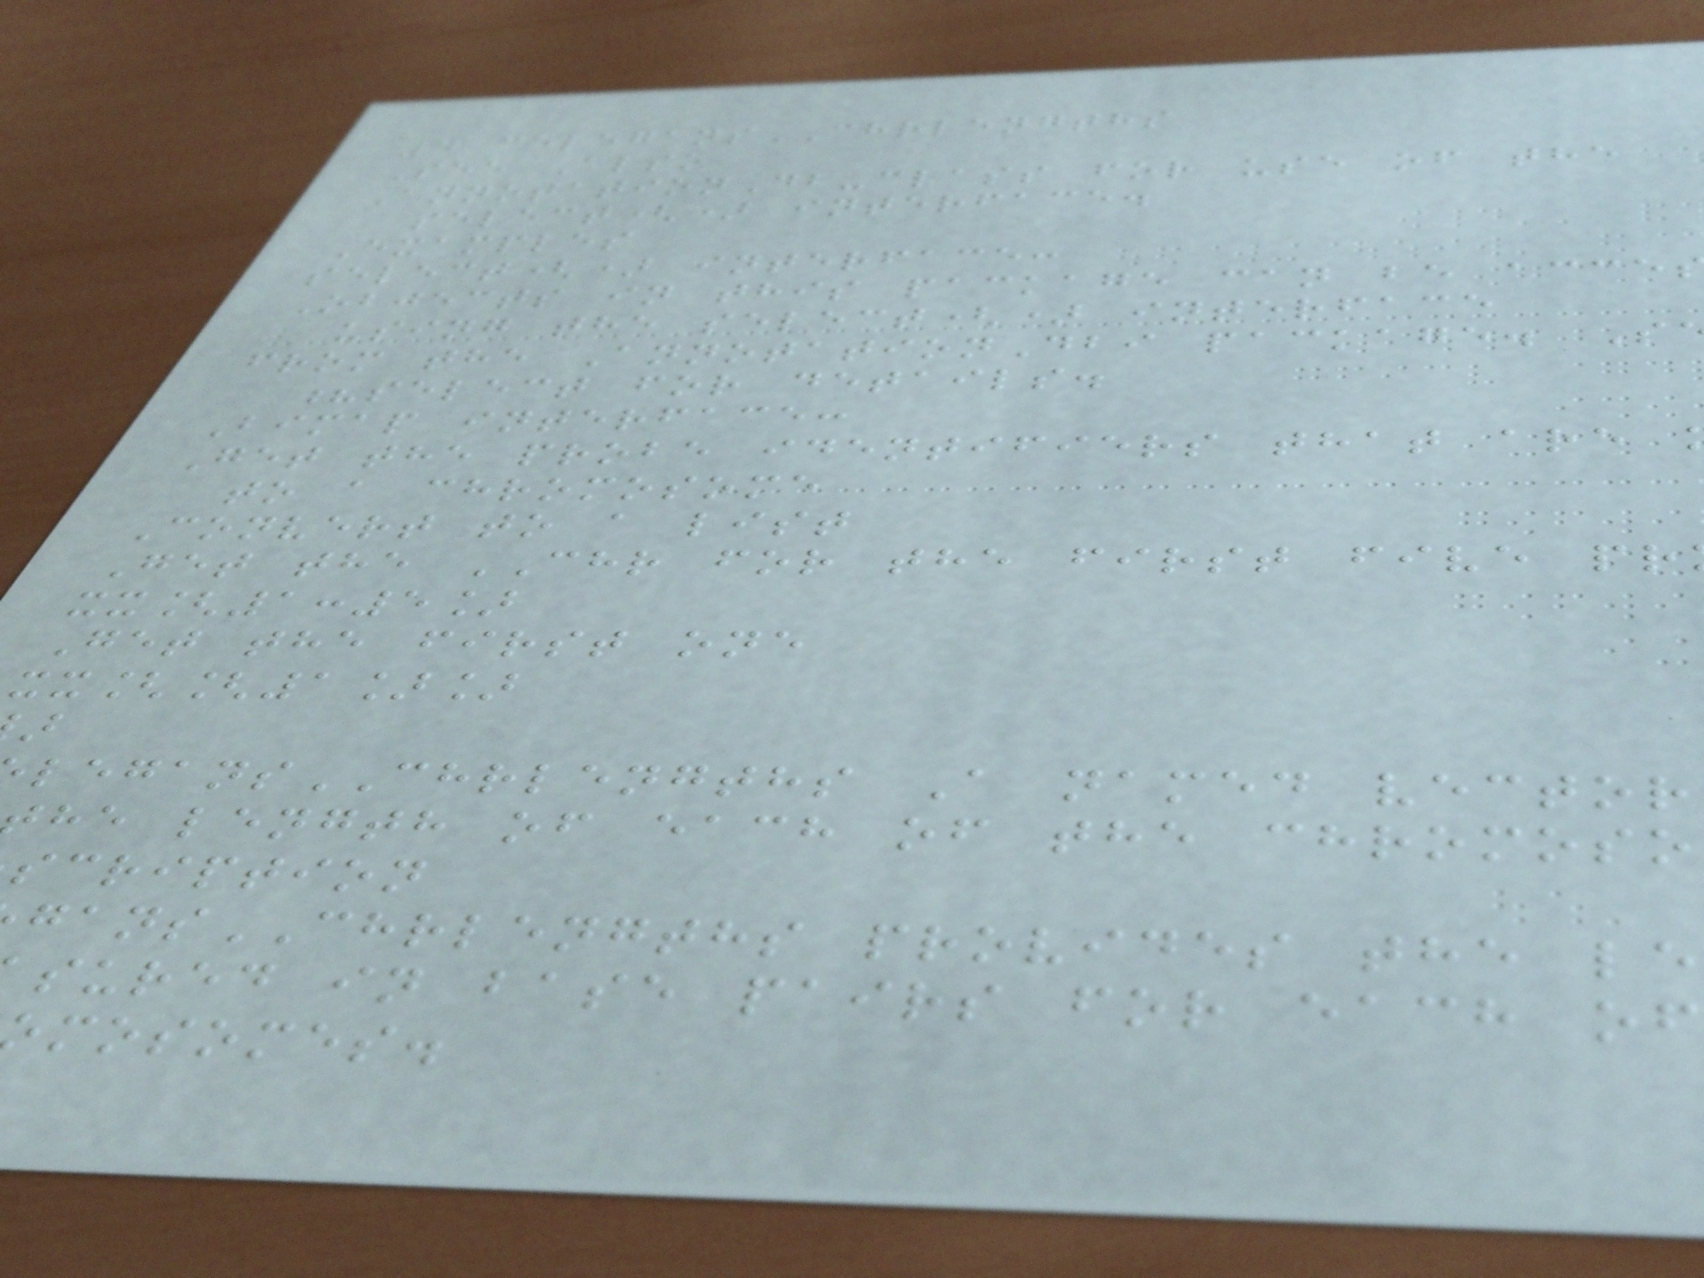4 celegansCHRLENGTHS
See Also
AnnotationDb-class for use of the
select() interface.
Examples
select() interface:
Objects in this package can be acce
using the select() interface
from the AnnotationDbi package. S
?select for details.
Bimap interface:
Get the probe identifiers that are
to a chromosome
Convert to a list
Get the CHR for the first five pr
xx[1:5]
Get the first one
xx[[1]]
legansCHRLENGTHS A named vector
he length of each of the chromoso
scription
gansCHRLENGTHS provides the le
sured in base pairs for each of
mosomes.
